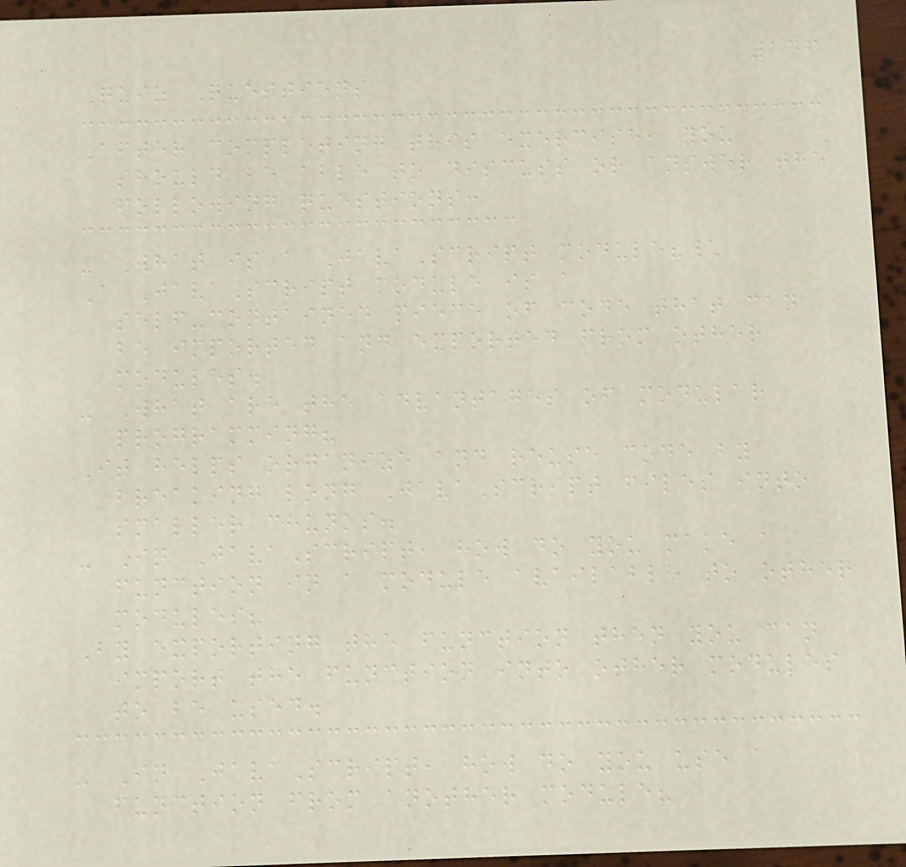146
Quiz Questions
After completing this exercise, you
should be able to discuss or answer the
following questions:
- What is a JavaScript module?\
A JavaScript module is a
self-contained piece of code that can
be imported and exported from other
modules.
- What are the advantages of modular
programming?
It helps organize and reuse code by
breaking long JavaScript files into
smaller chunks.
- In JavaScript, how do you make a
function in a module available to other
modules?
By exporting the function then you can
import the function into other modules
to be used.
- In JavaScript, how do you use a
function from another module?
